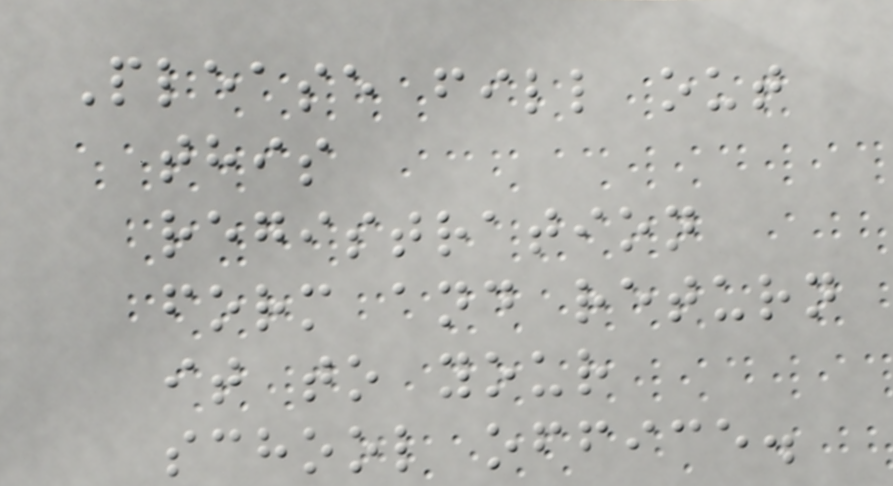Please fill out
this
registration
form and return
it to your
school office.
